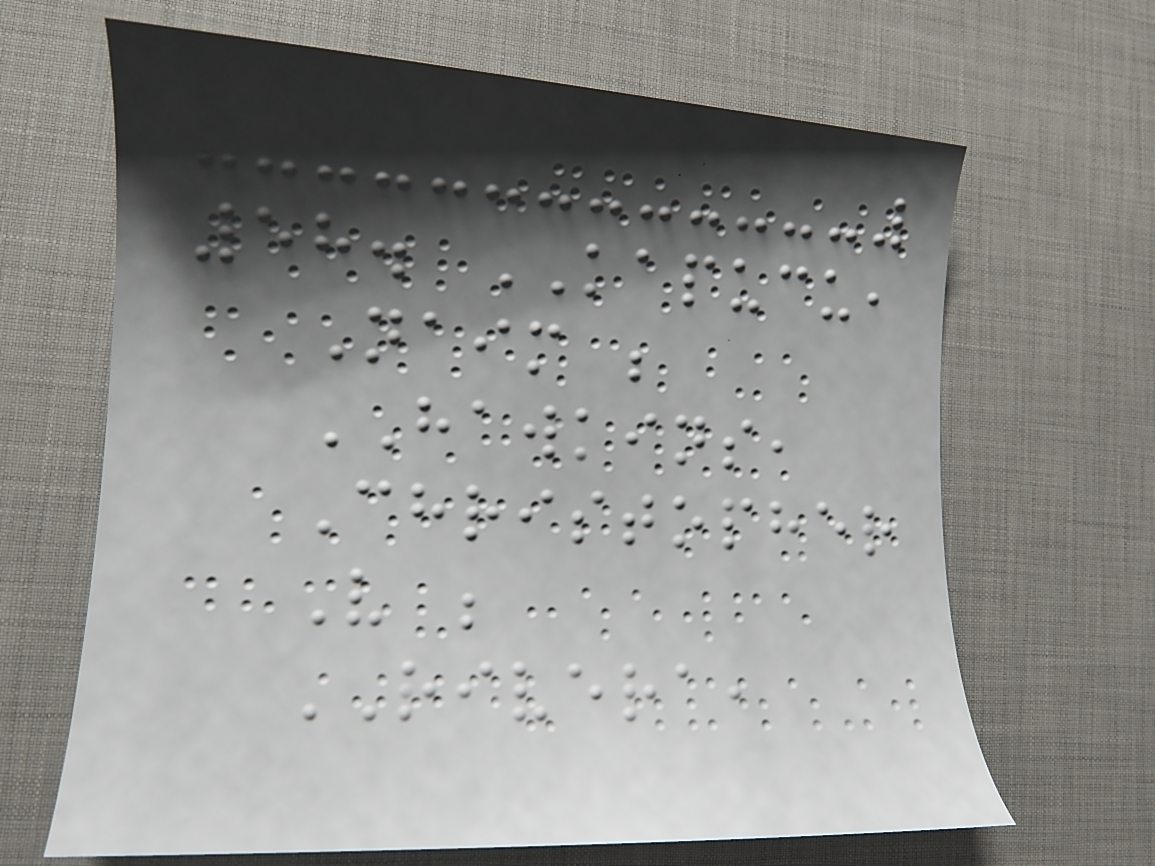58. KAPUCU,
Naim ;
HAWKINS,
Christopher
V ;
RIVERA,
